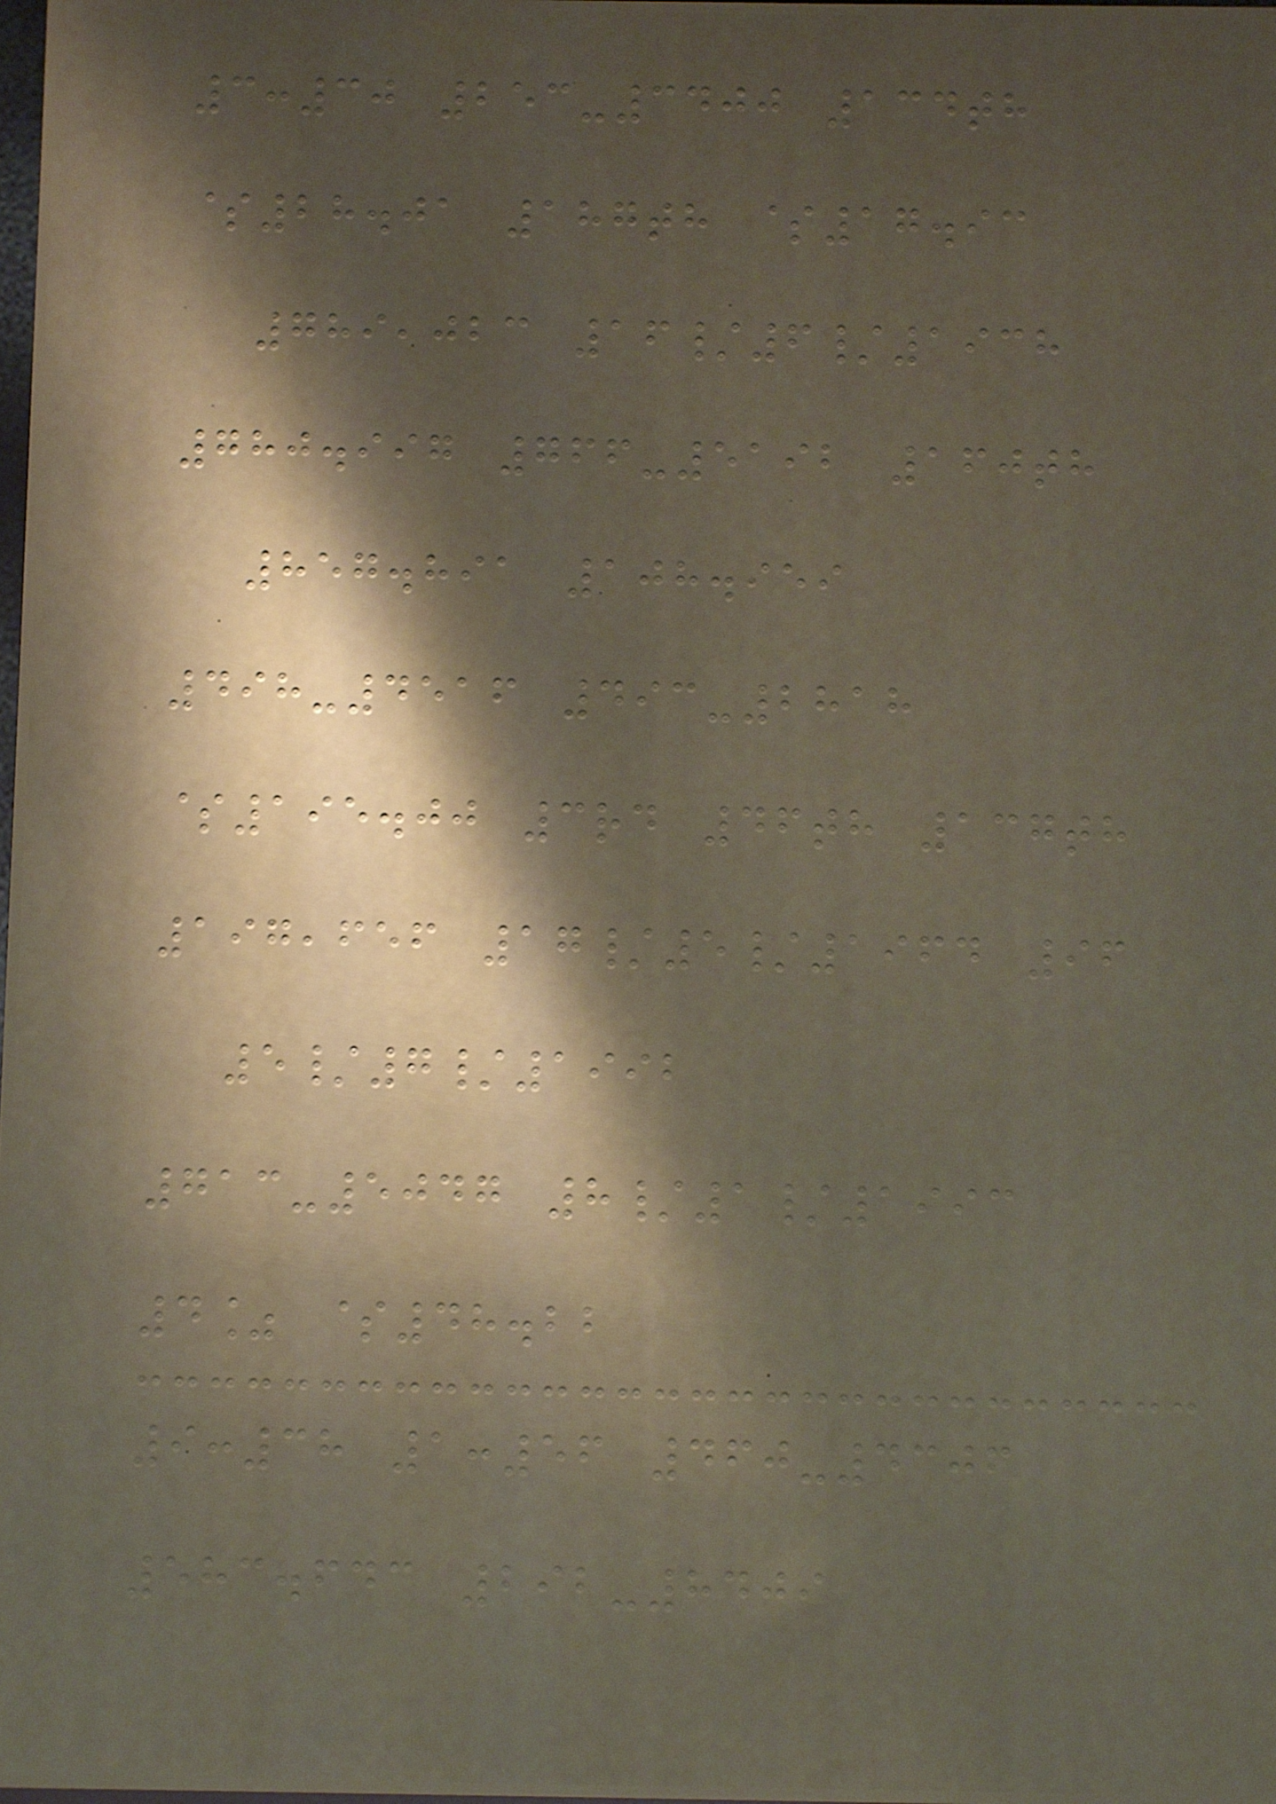3:30 253-3400 134th
$28.01 187th $17.93
789,023 16/6/1938
780.997 766-5192 160th
857.891 108.959
498-4516 493-2818
$195.00 3rd 46th 137th
197,656 17/5/1964 96
5/7/1992
713-5047 8/1/1993
4% $48.22
9:38 1:56 460-4306
583.643 292-8409
